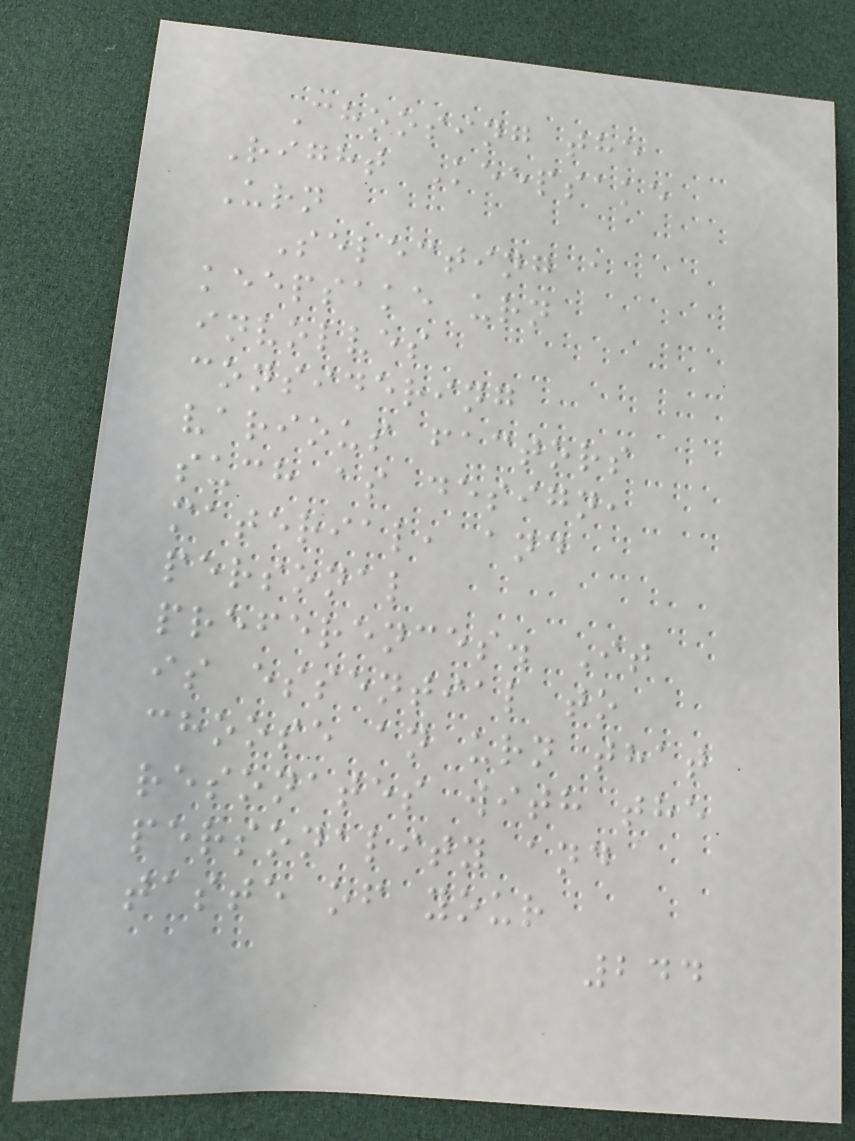Choosing the
Right Keepsake
Urn
Selecting a
keepsake urn
involves
considering
various factors
such as design,
material, and
personal
preferences. It
is essential to
choose an urn that
resonates with the
personality and
taste of your
244
